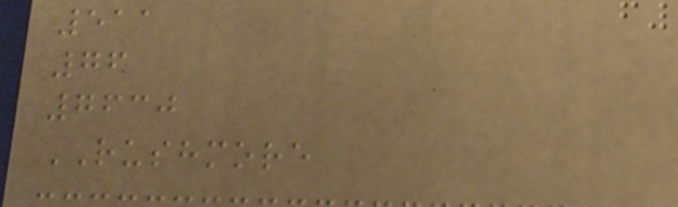511
76
7630
RUSHMORE
